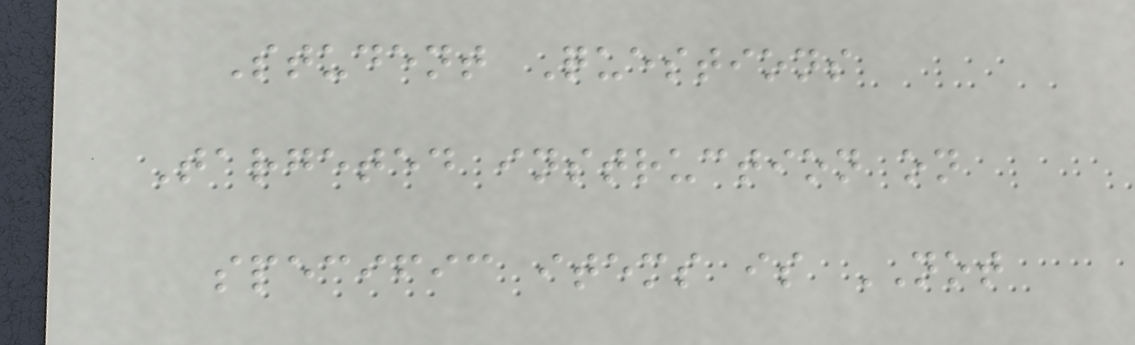Student Questions
Targeted instruction on
specific items is NOT
